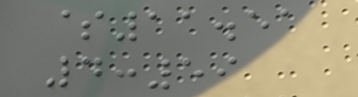$11.51
4:59
